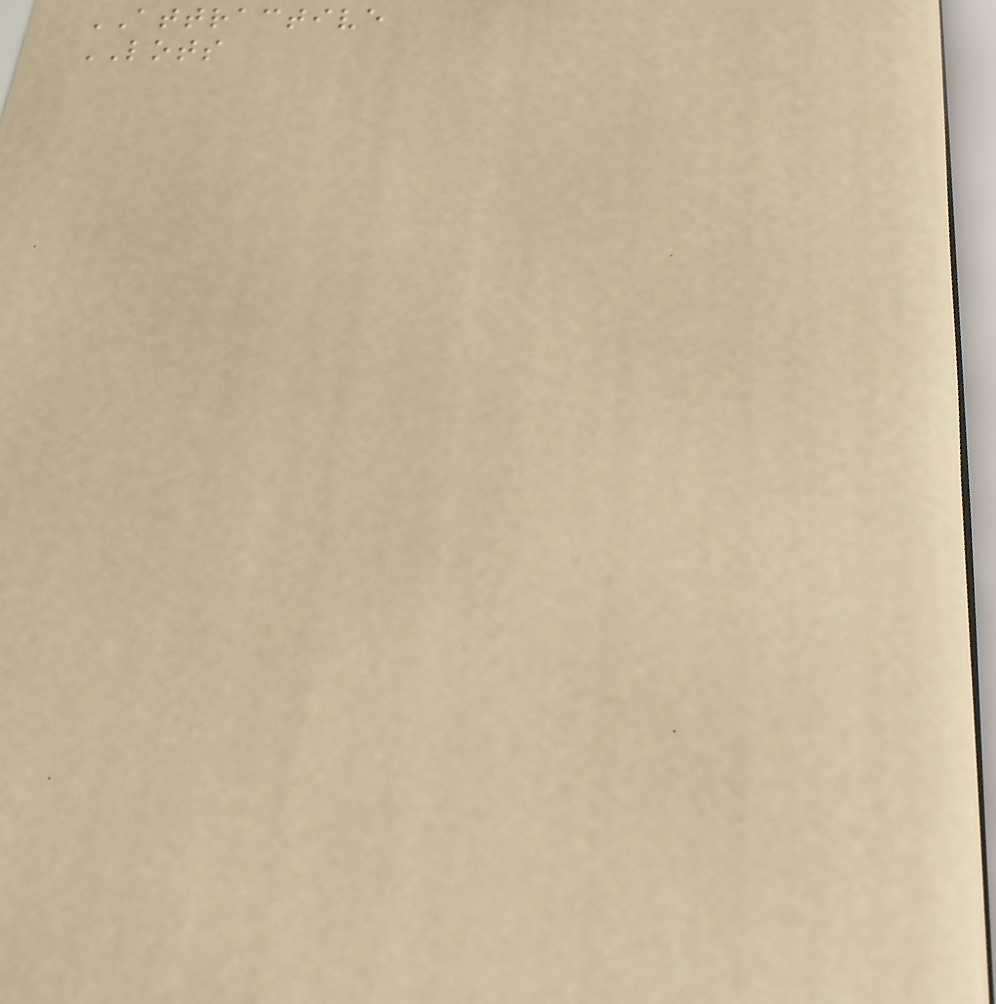ATTRACTIVE
LOTS
